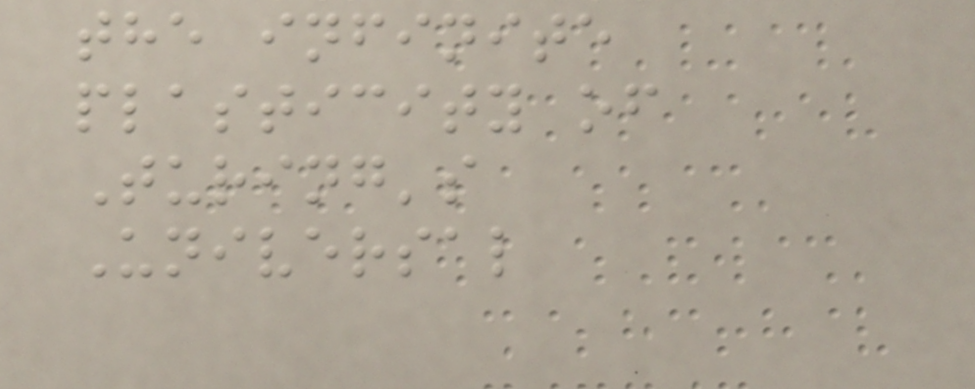the infinite
plasticity of
Turing's
Universal
